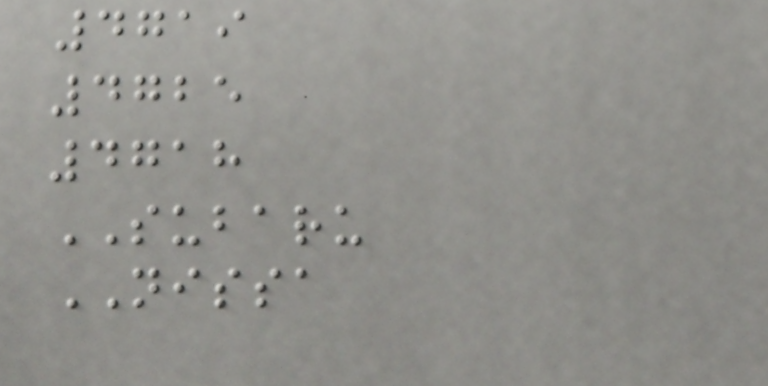4719
4725
4718
SUBARU
NISSA
